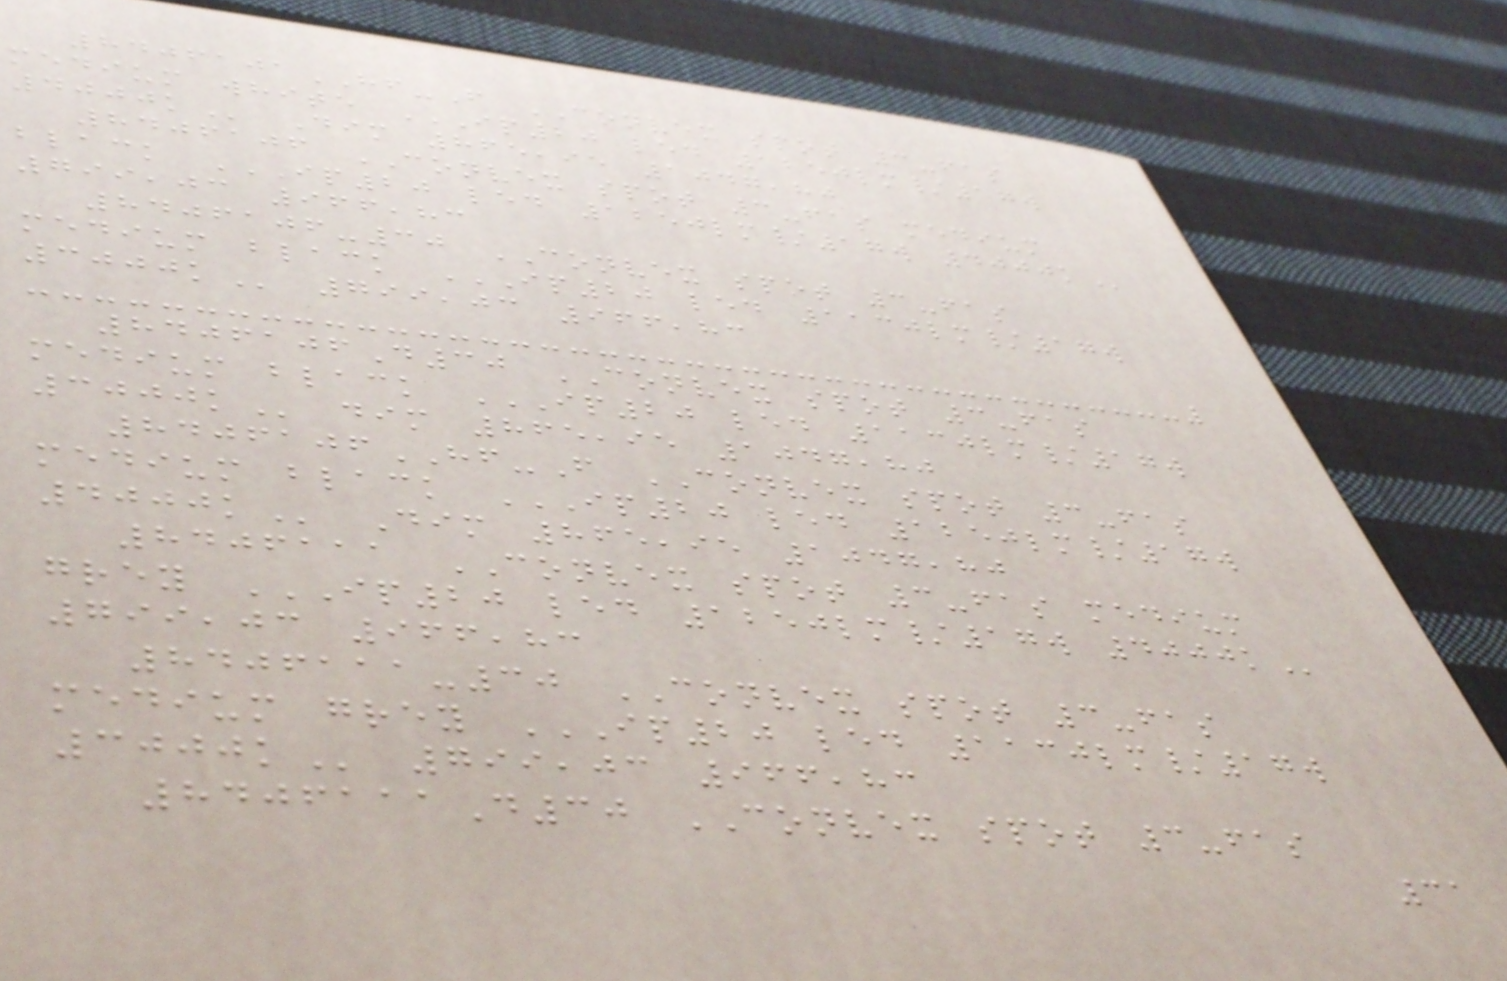8406101HF-F CONVEX spot 3-fas
medium white IP20 LED 1250LM/17W
4000K Dim 865,95 1047,80
8406106 CONVEX spot 3-fas medium
black IP20 LED 1250LM/17W 4000K
799,03 966,83
8406106-30 CONVEX spot 3-fas
medium black IP20 LED 1130LM/17W
3000K 799,03 966,83
8406106D30 CONVEX spot 3-fas
medium black IP20 LED 1130LM/17W
3000K dim 865,95 1047,80
8406106HF-F CONVEX spot 3-fas
medium black IP20 LED 1250LM/17W
4000K Dim 865,95 1047,80
8406111 CONVEX spot 3-fas medium
grey IP20 LED 1250LM/17W 4000K
799,03 966,83
8406111-30 CONVEX spot 3-fas
medium grey IP20 LED 1130LM/17W
3000K 799,03 966,83
8406111D30 CONVEX spot 3-fas
31
